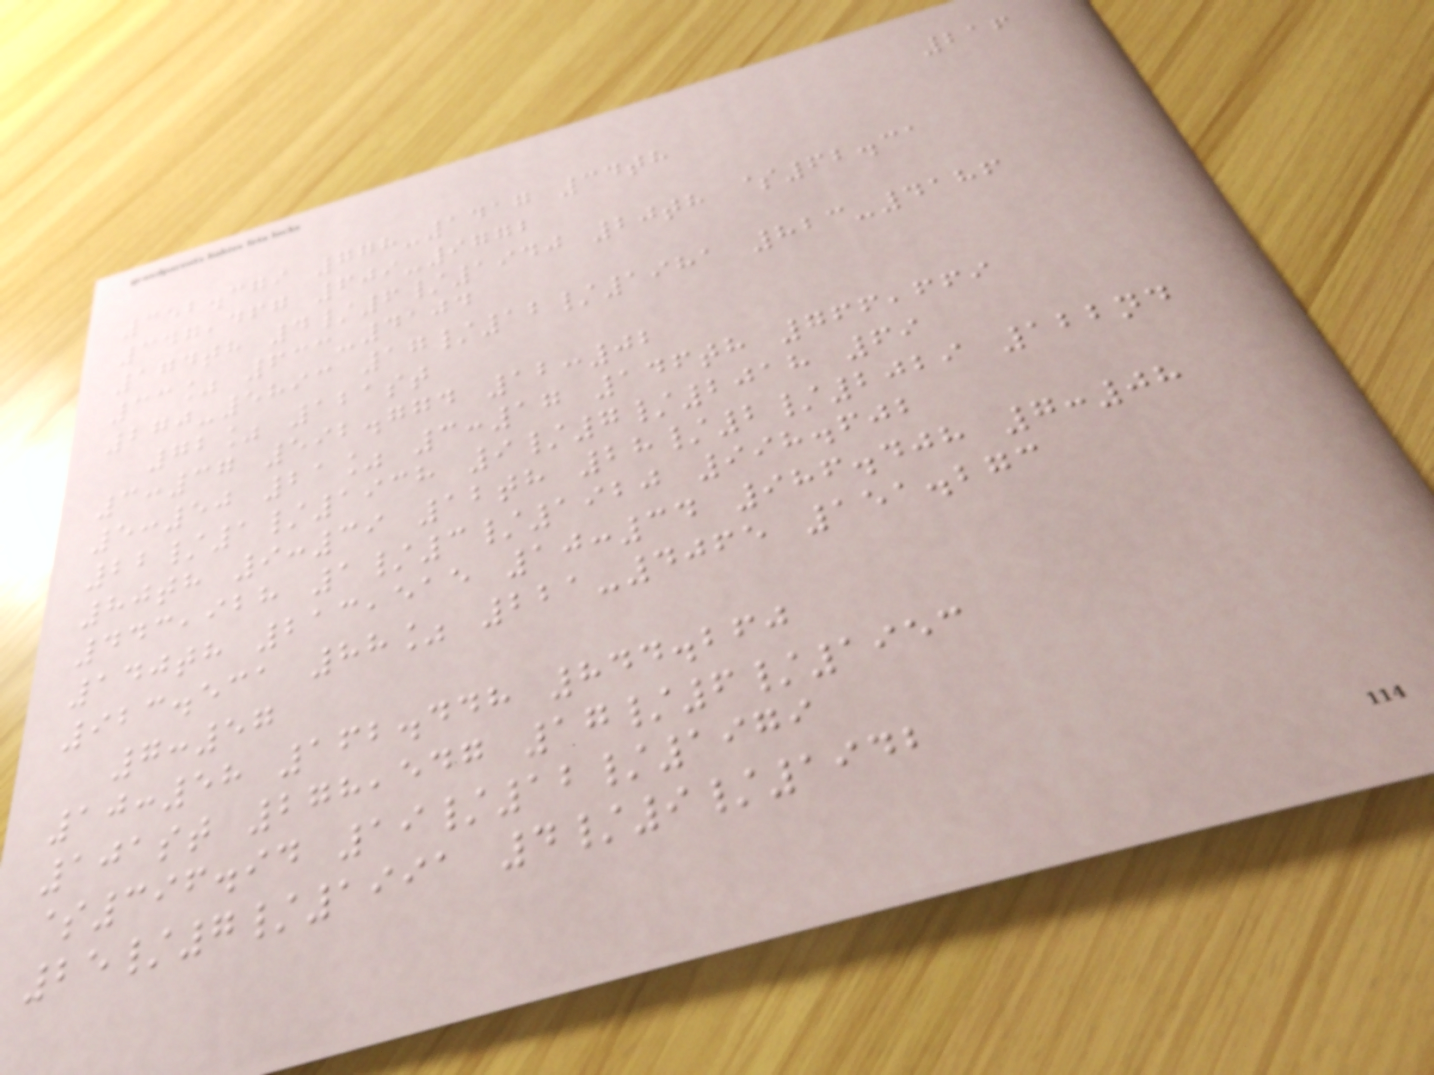216
352.379 778-1417 34th
347,467 609-9772
174th 4/6/1940 20th $62.31
33% 633-4104
270-5893 17/12/1981 823-4186
72% 121st
3:37 592.774 12:02
5:50 21% 3:17 146th 766,669
22/1/1938 9/7/2018 69
80th 9:39 12th 28/2/2029 122nd
443,928 1/3/1920 998.602
140th 213,515 10:34 986.408 7:08
923.531 88% 221-4065 151.273
7:57
10:58 162.448 844.260
101st 278,547 17/6/1953
$396.94 19/12/1979
25/7/1991 4/9/1942
